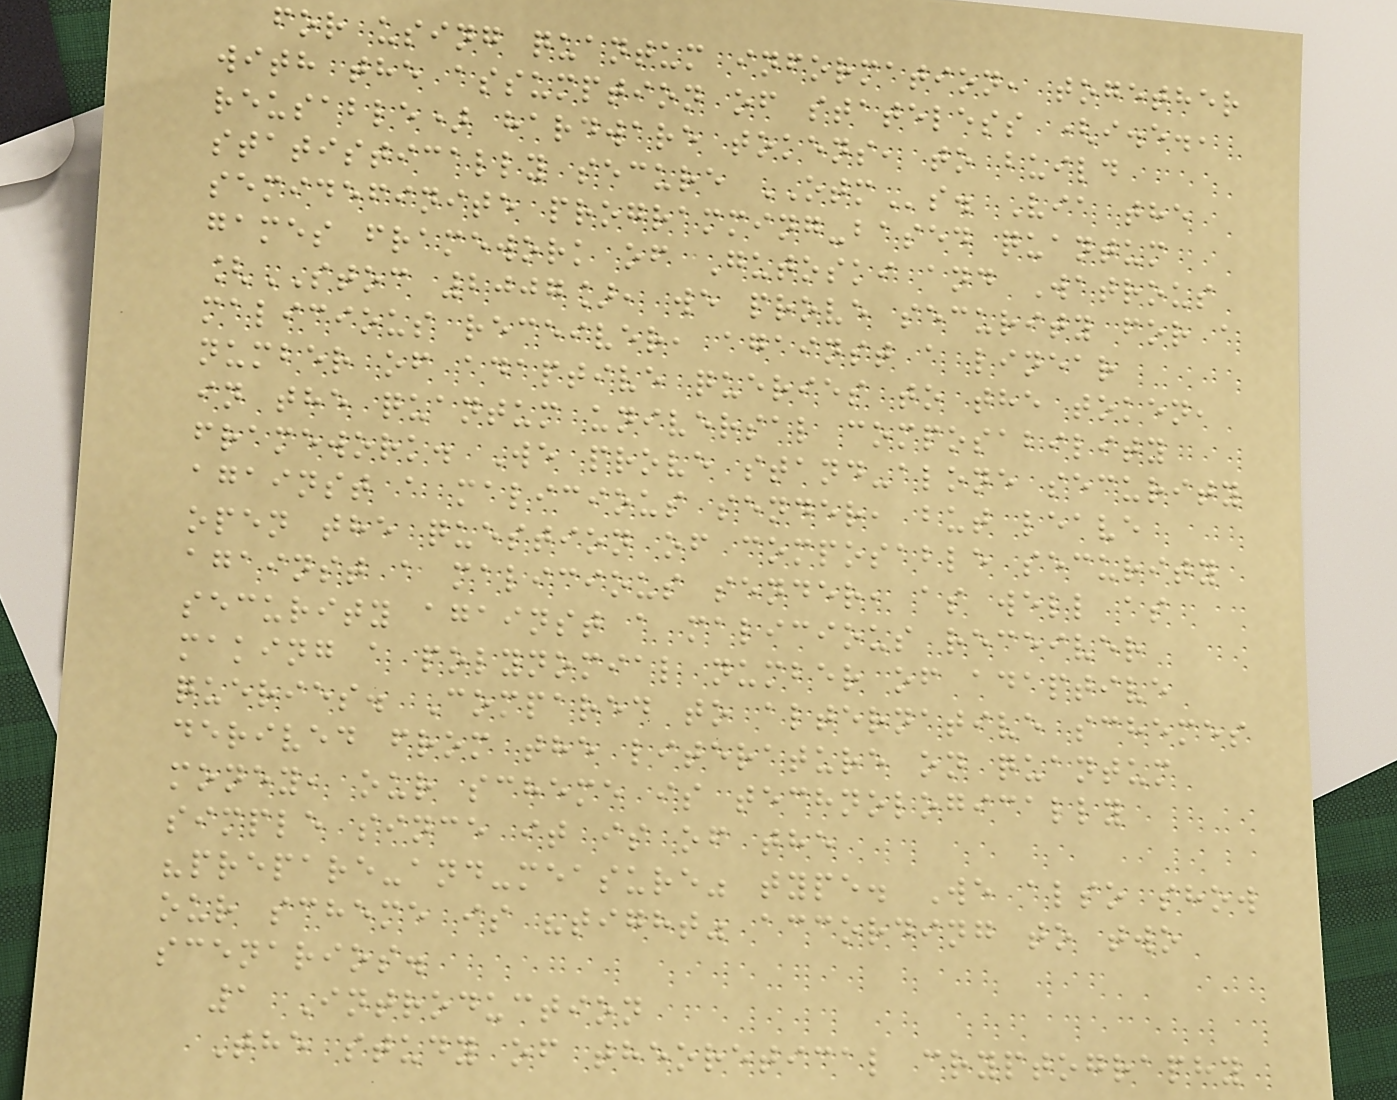for using quantum information, together
with the assumption of stateless (i.e.,
reusable) hardware tokens, to build
statistically secure OTMs. Via the
semidefinite programming-based quantum
games framework of Gutoski and Watrous
[STOC 2007], we prove security for a
malicious receiver, against a linear
number of adaptive queries to the token,
in the quantum universal composability
framework. We prove stand-alone security
against a malicious sender, but leave
open the question of composable security
against a malicious sender, as well as
security against a malicious receiver
making a polynomial number of adaptive
queries. Compared to alternative schemes
derived from the literature on quantum
money, our scheme is technologically
simple since it is of the
"prepare-and-measure" type. We also show
our scheme is "tight" according to two
scenarios.
1 Introduction
The study of theoretical cryptography
